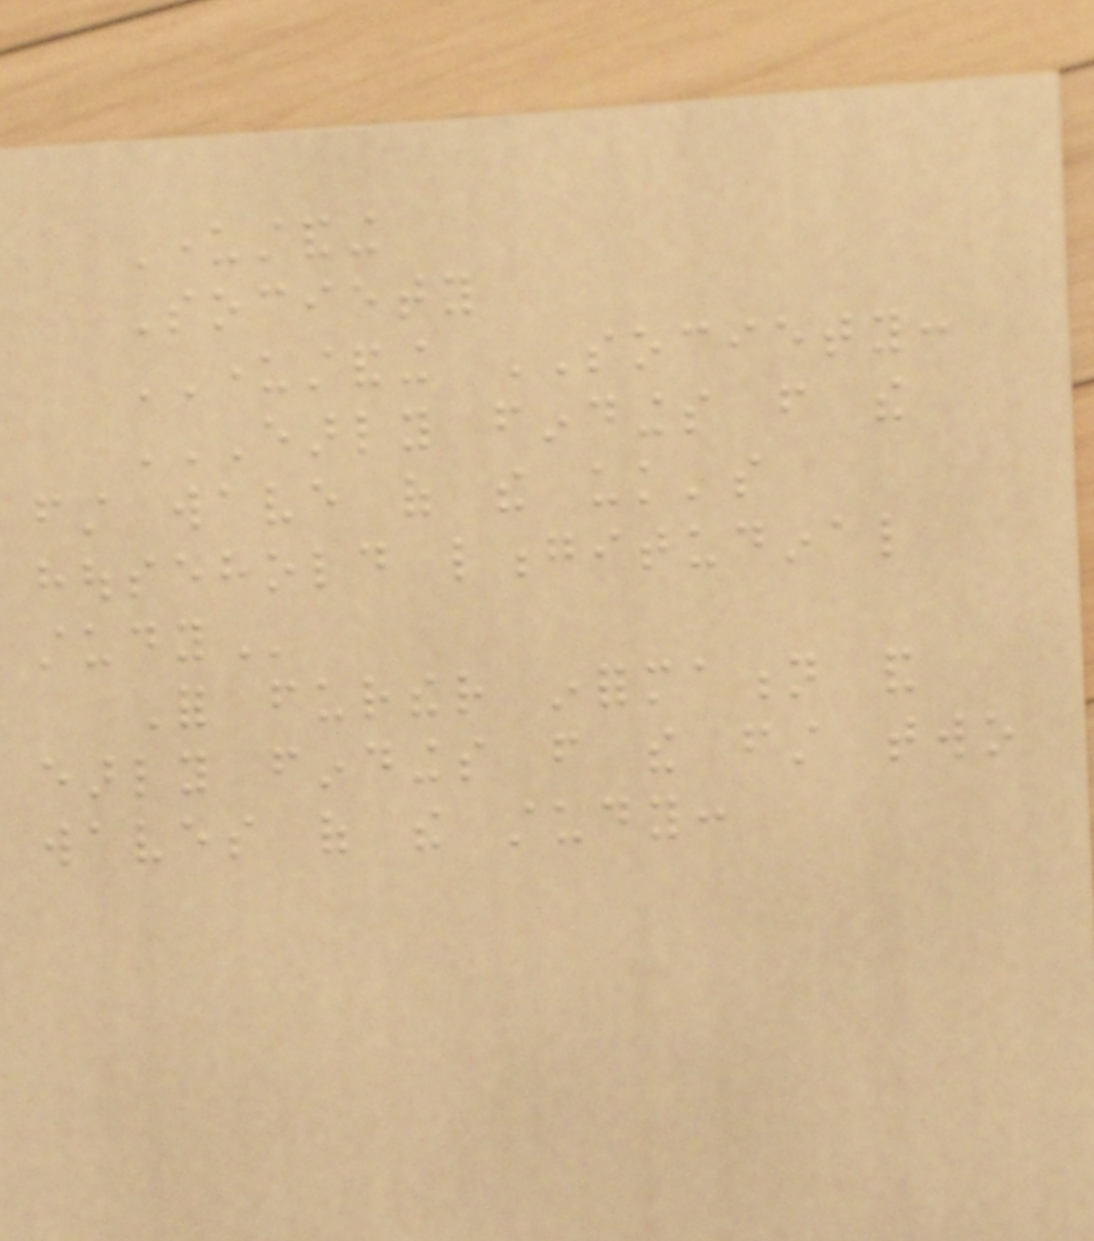Understanding
Society
UNDERSTANDING SOCIETY:
EARLY FINDINGS FROM THE
FIRST WAVE OF THE UK'S
HOUSEHOLD LONGITUDINAL
STUDY
For further information and
early findings from the first two
waves of the study:
